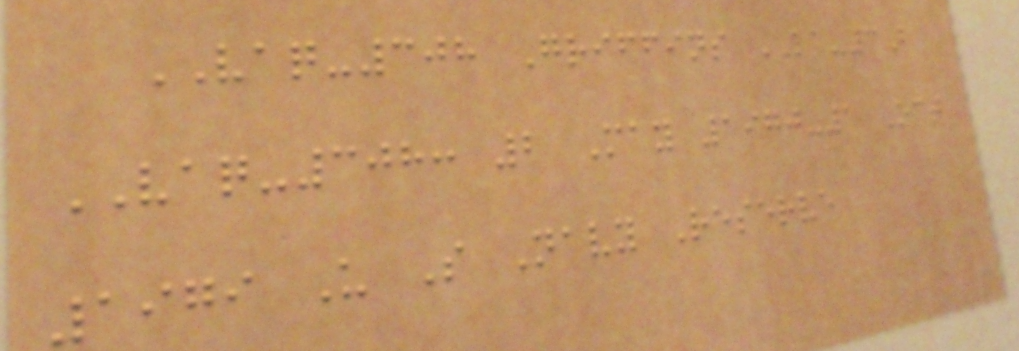VAQ-308 Griffins KA-3B
VAQ-308: 2 May 1970-1 Oct
1979 U S Navy Reserve
